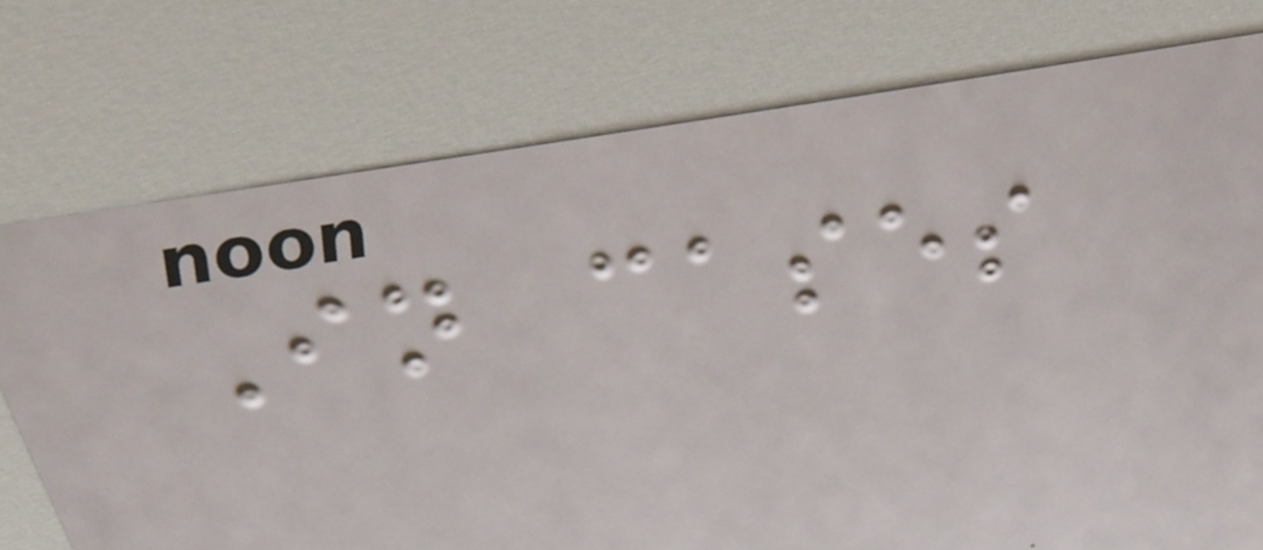In cases
